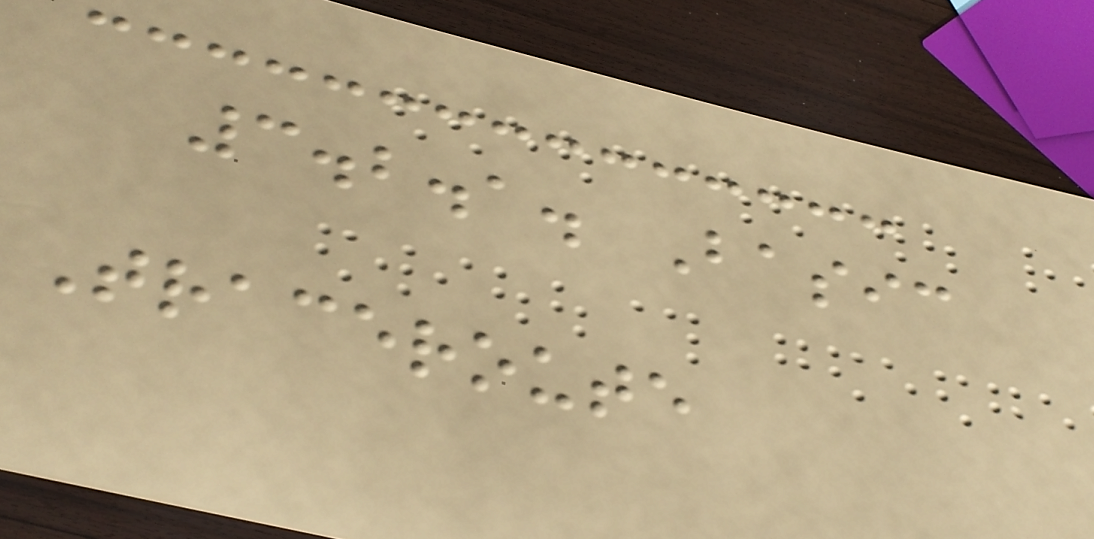3.2.1. Basic
Traceroute
